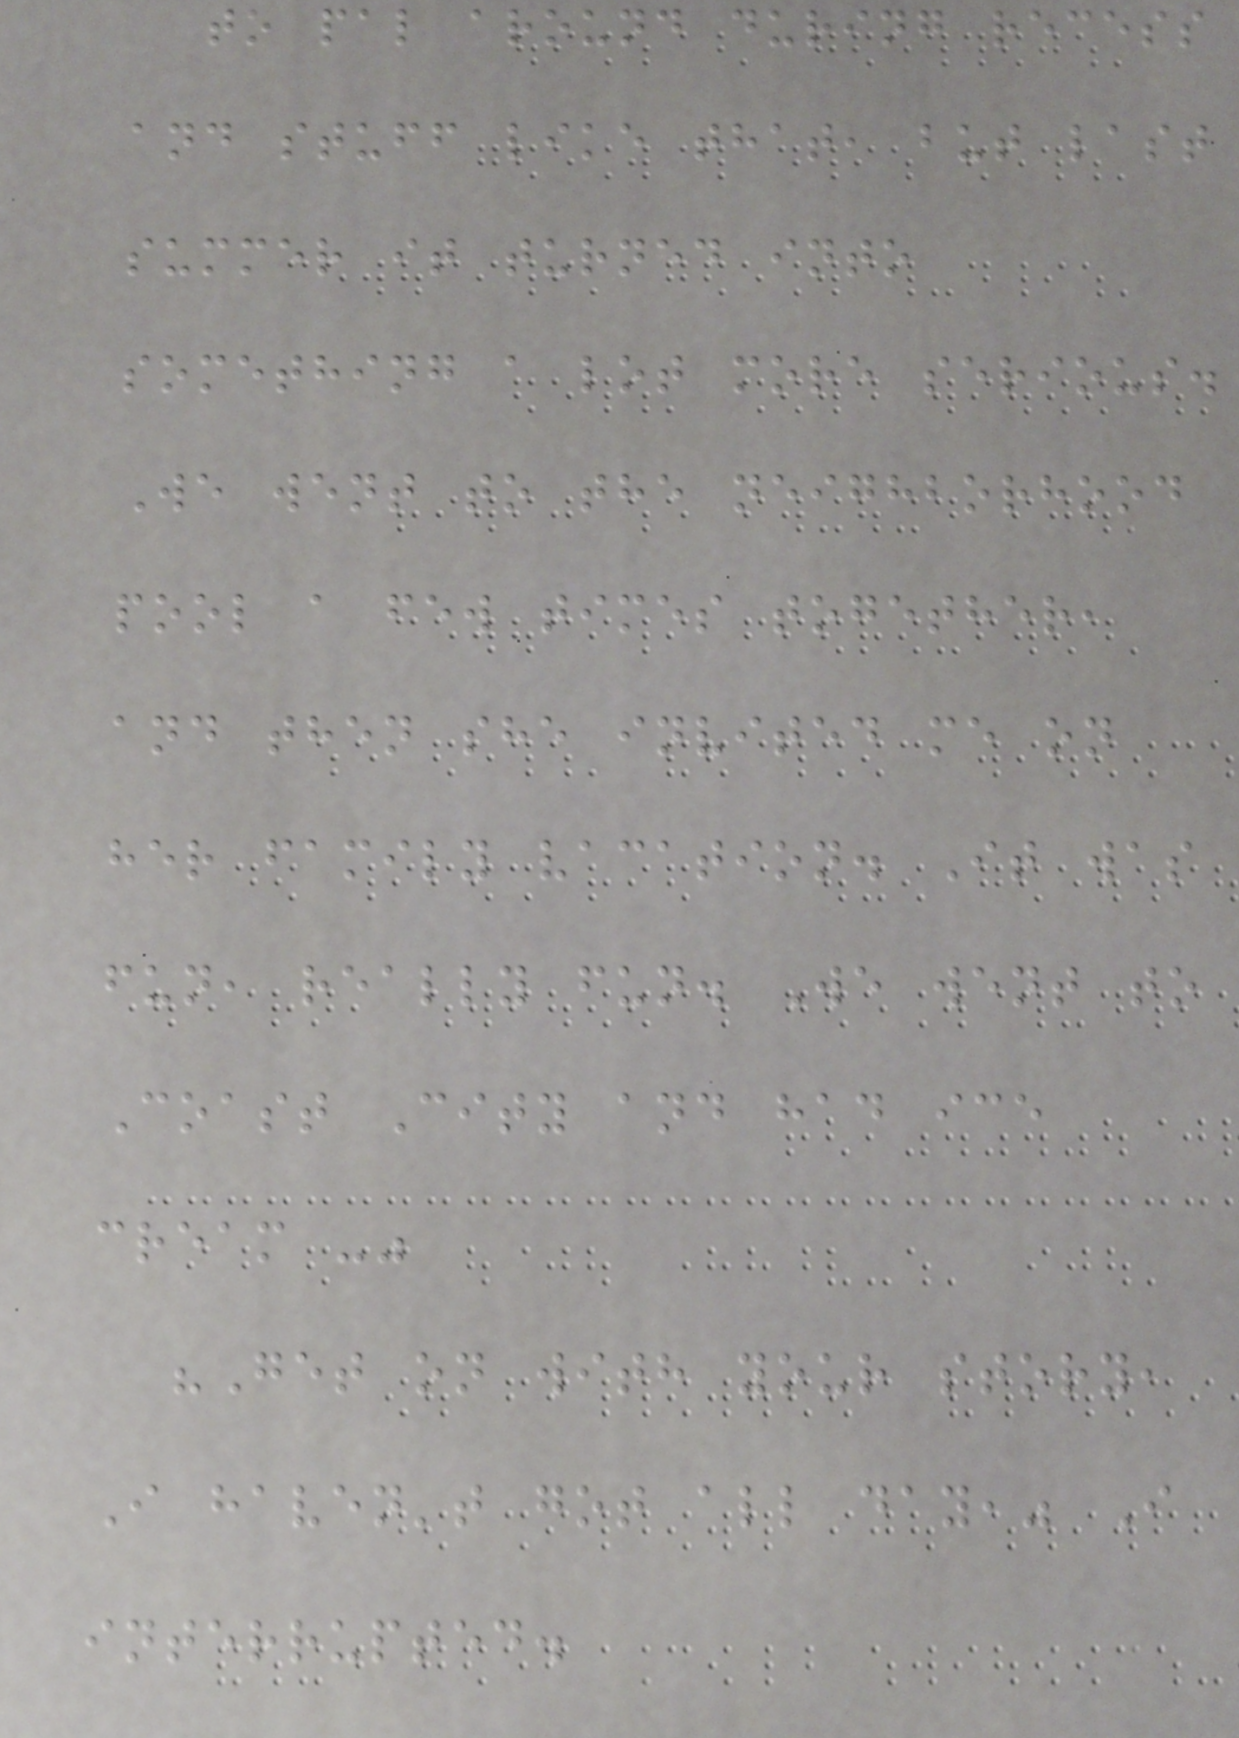to pal around during recess
and stuff like that, but last
summer it turned into
something a lot more serious.
We went to the neighborhood
pool a few times together,
and then she invited me on
her family vacation. It was
fun, really fun. We went to
Coast City and had ice
cream -"
"Get on with your story,
I haven't got all day," I
interrupted.
